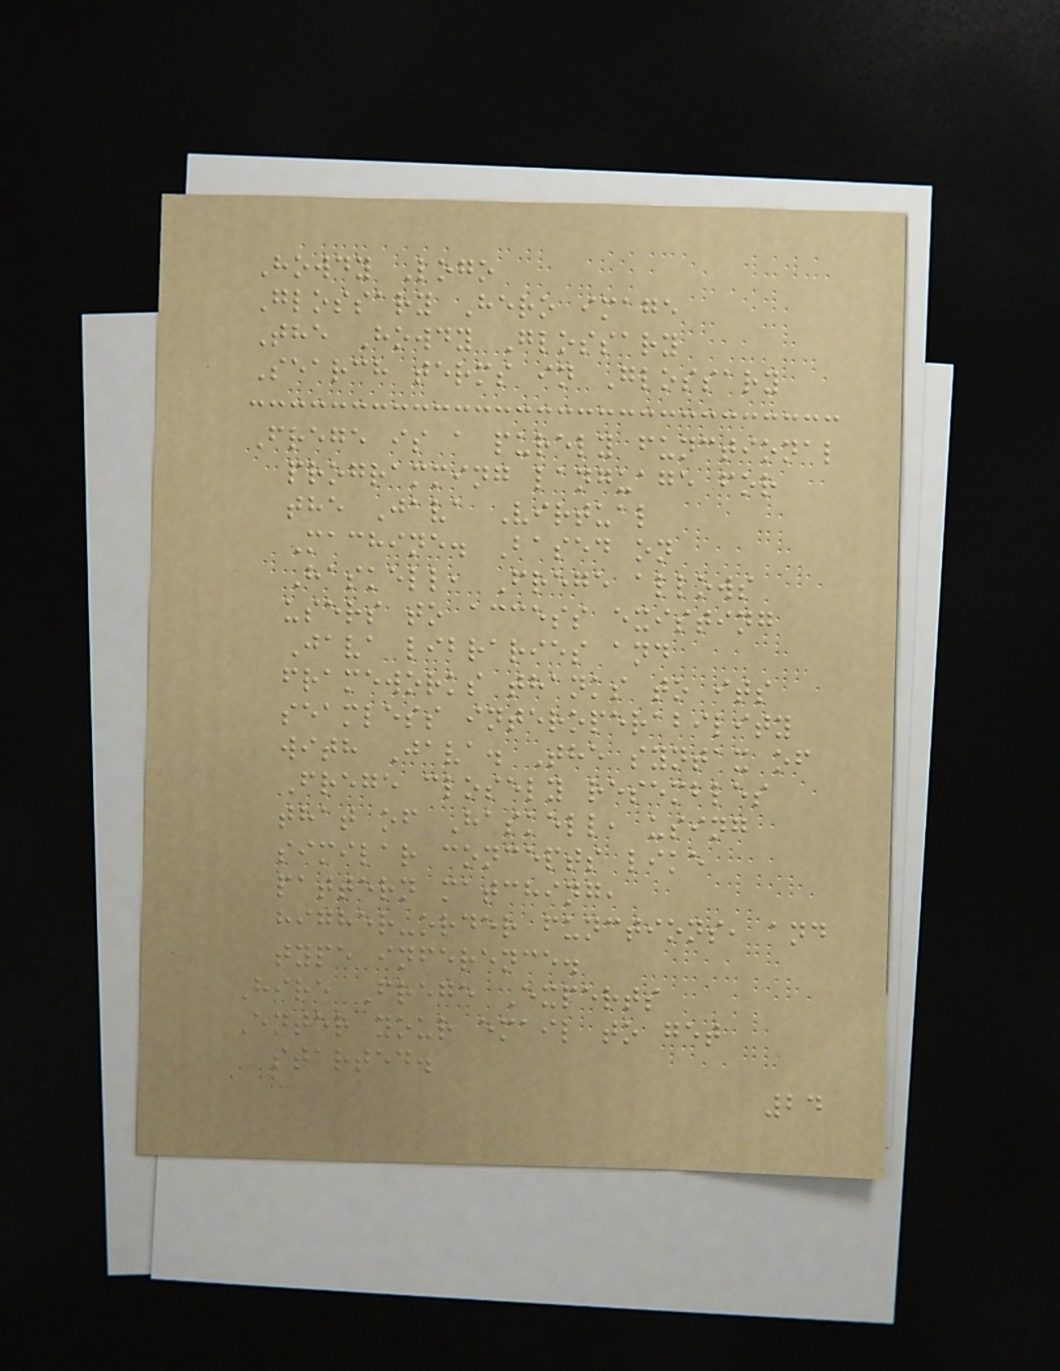Howdy Logo
Glossary Hero image
The Howdy Glossary
Search terms in Glossary
Frege is a purely functional
programming language for
the Java Virtual
Machine. Based on
Haskell, Frege allows
users to access existing
Java libraries and
frameworks thanks to its
seamless interoperability
with Java. The syntax of
Frege closely resembles
that of Haskell, using
similar concepts like
pattern matching,
higher-order functions, and
type inference.
Hire Frege Experts
Enter your email to get
started.
24
